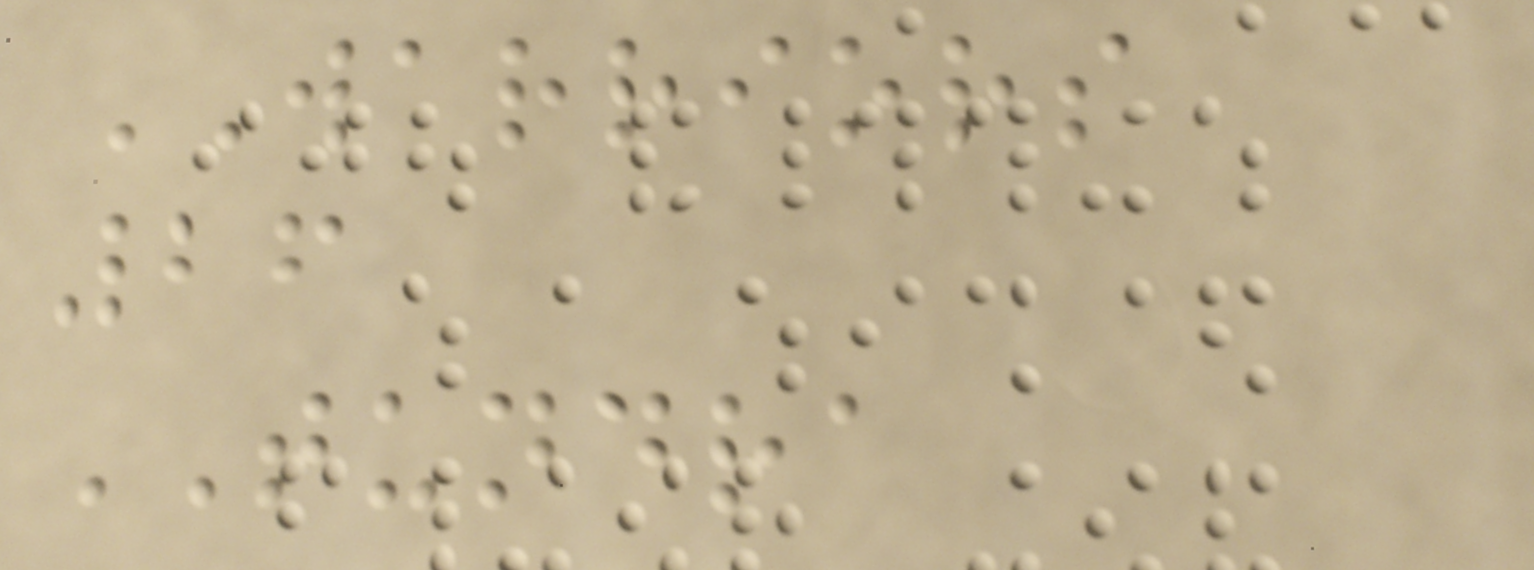WARRIORS
26
TUNDRA
